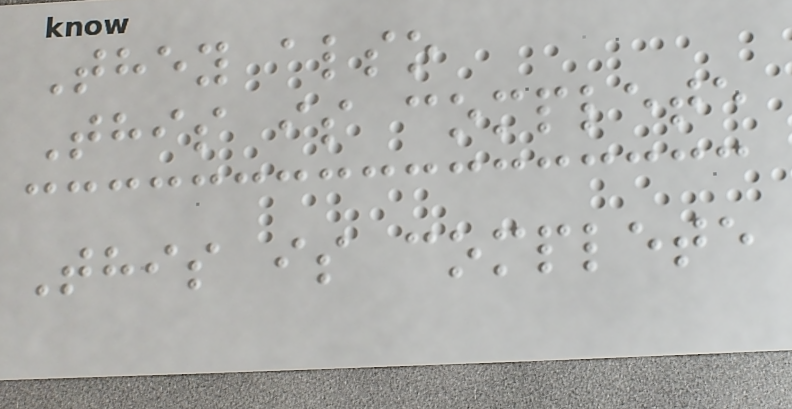They also
This is complete
This is complete
